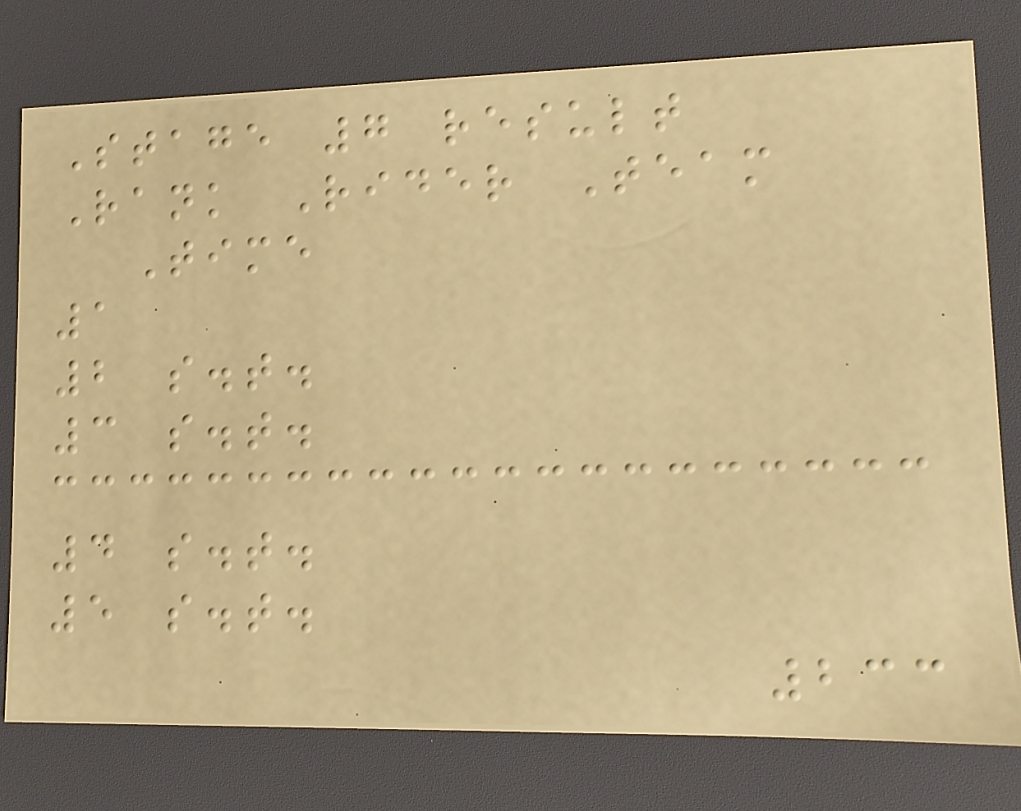Stage 7 result
Rank Rider Team
Time
1
2 s.t.
3 s.t.
4 s.t.
5 s.t.
233
